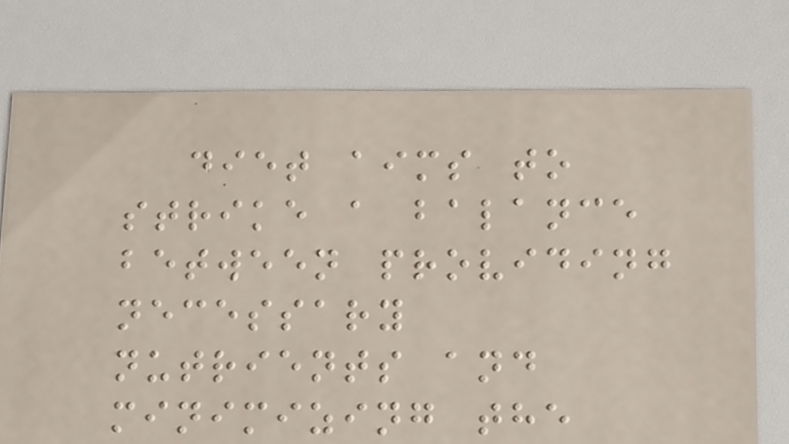diet aims to
strike a balance
between providing
necessary
nutrients and
minimizing the
